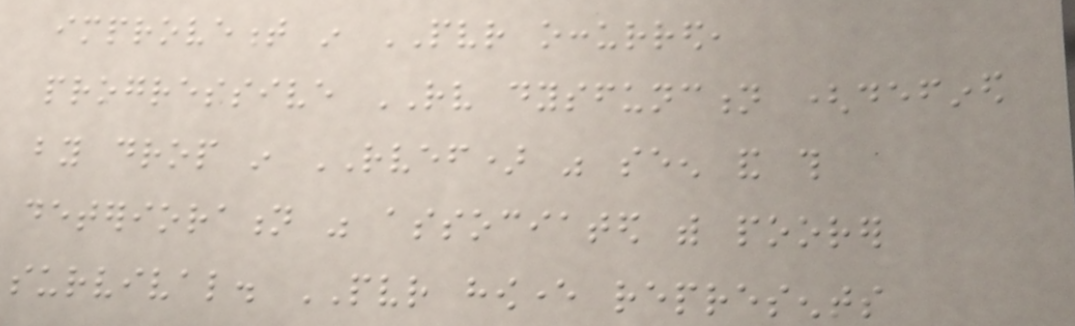improvement in PVR occurred,
progressive RV dysfunction (defined
by drop in RVEF) was seen and this
deterioration was associated with poorer
survival. PVR however represents
